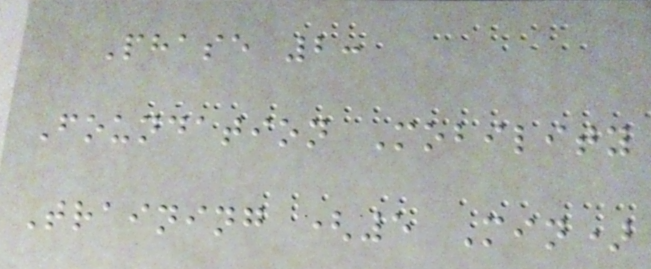Phase 2:
Foundation Mobility
Training (5 Min)
